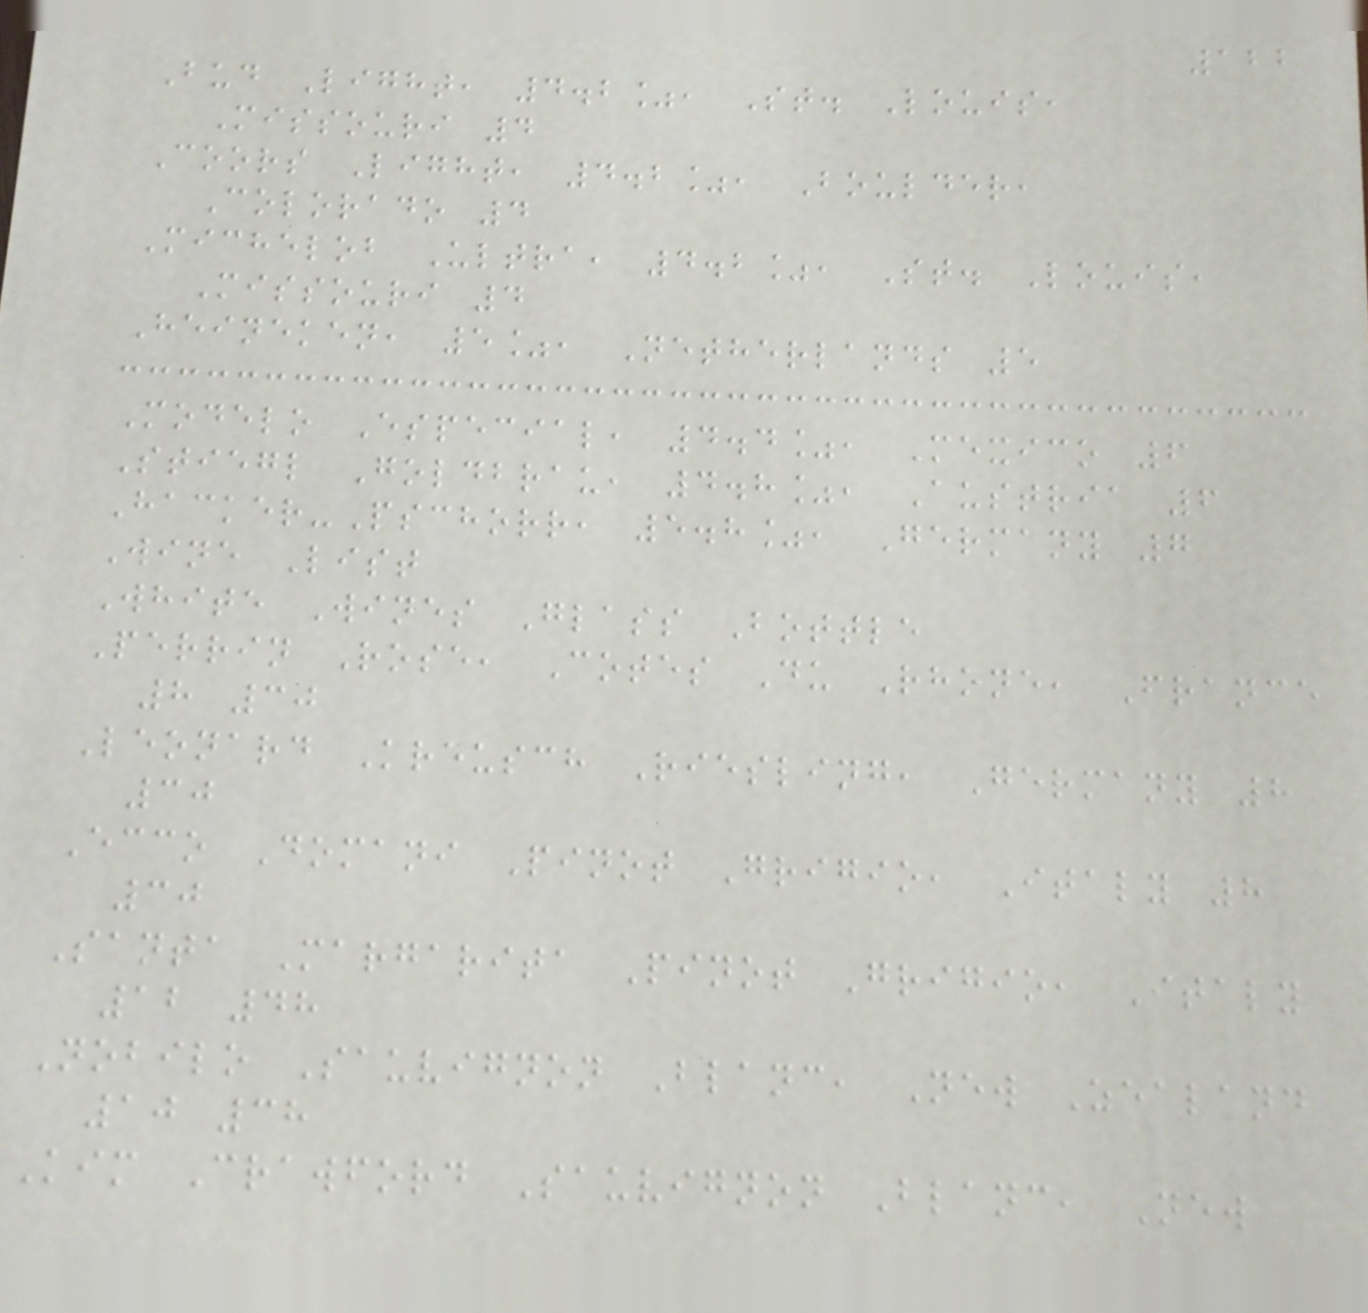122
Bud Light, 4.2%, St. Louis,
Missouri 4
Coors Light, 4.2%, Boulder,
Colorado 4
Michelob Ultra, 4.2%, St. Louis,
Missouri 4
Heineken, 5%, Netherlands 5
Modelo Especial, 4.4%, Mexico 6
Stiegl Goldbrau, 4.8%, Austria 6
Hacker-Pschorr, 5.8%, Germany 7
Wine List
White Wines Glass Bottle
Perrin Rose, Cotes Du Rhone, France
8 30
Leonard Kreusch Riesling, Germany 8
30
Ecco Domani Pinot Grigio, Italy 8
30
Santa Margarita Pinot Grigio, Italy
12 48
Nobilo Sauvignon Blanc, New Zealand
10 38
Kim Crawford Sauvignon Blanc, New
